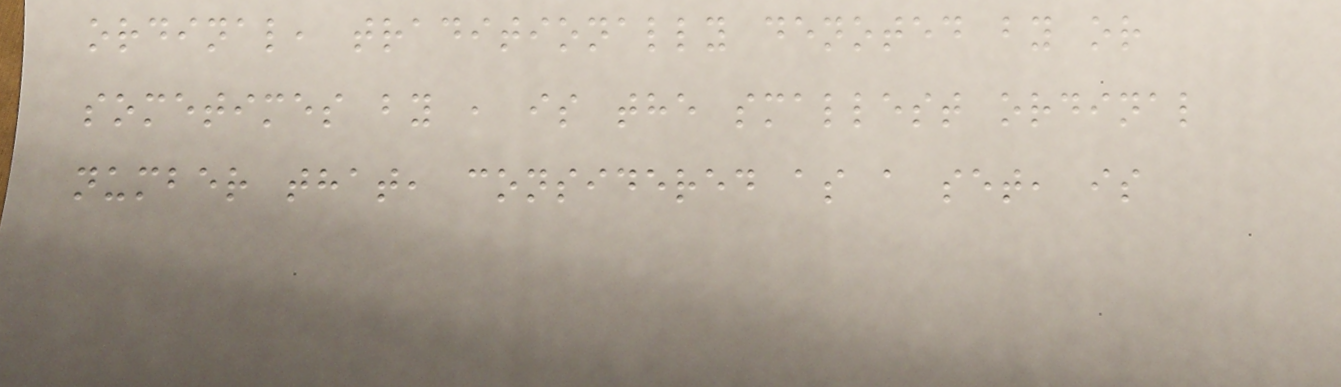ordinal, traditionally denoted by or
sometimes by , is the smallest ordinal
number that, considered as a set, is
